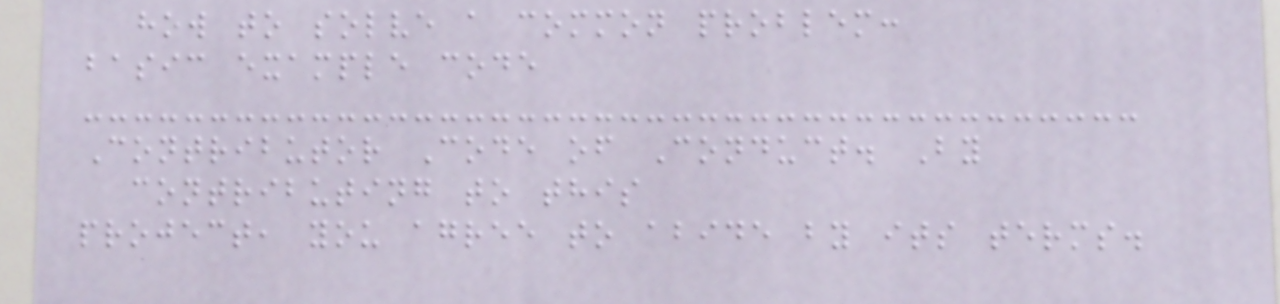how to solve a common problem:
basic example code
Contributor Code of Conduct. By
contributing to this
project, you agree to abide by its terms.
